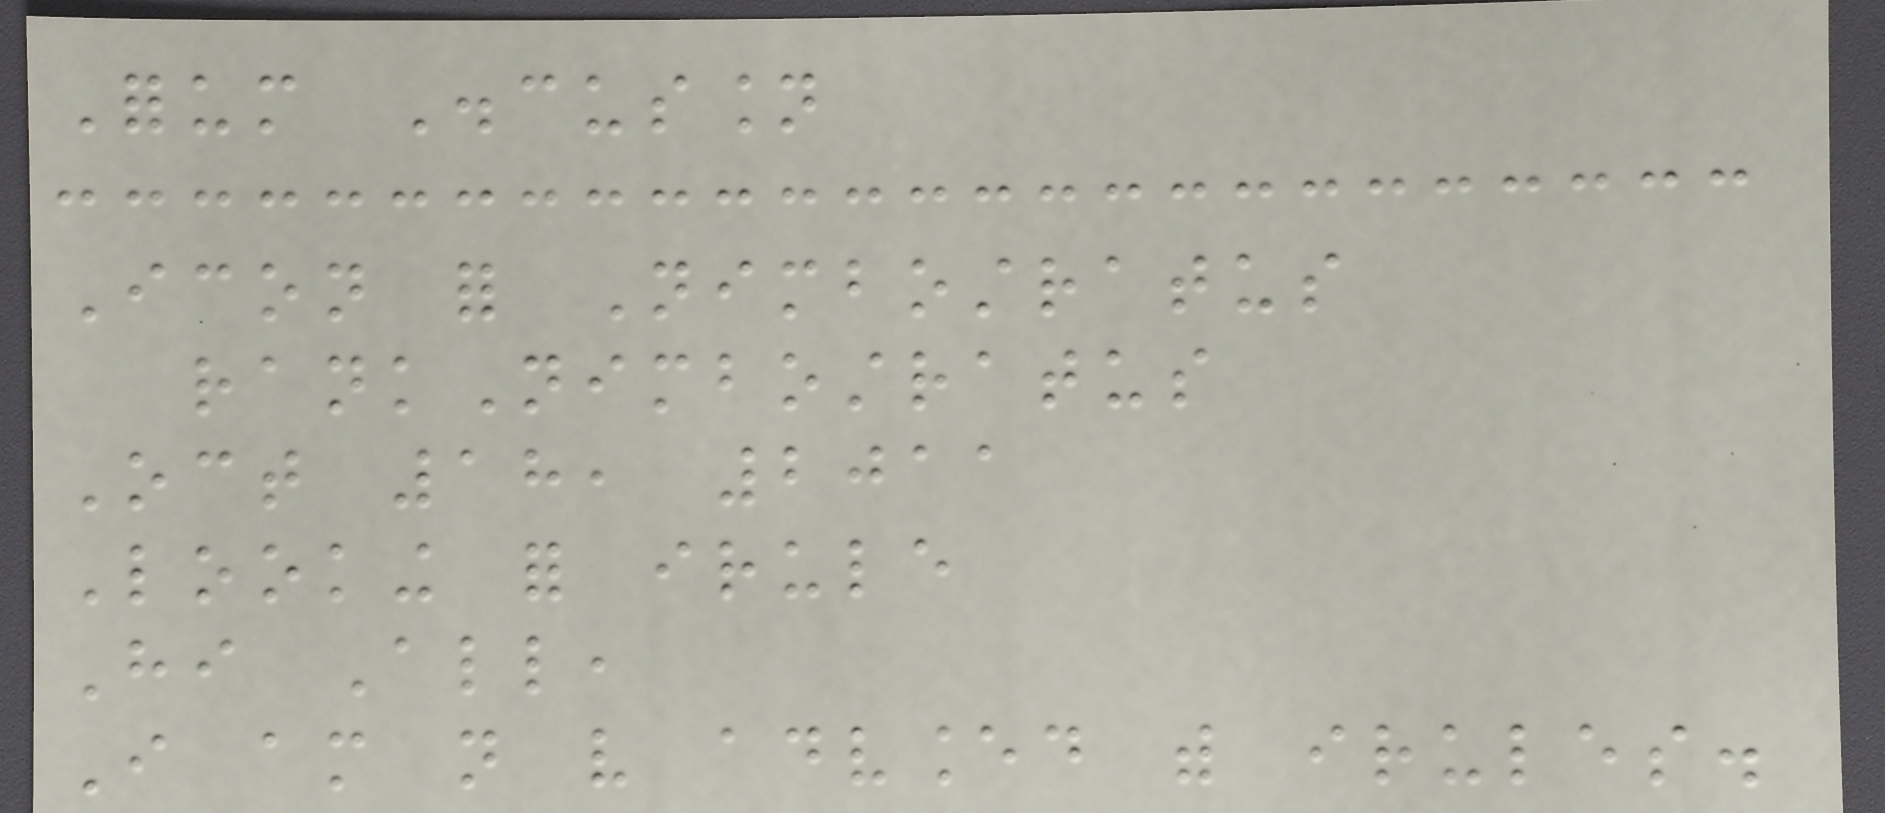Forum Discussion
Icon for Nimbostratus
rankNimbostratus
Oct 18, 2011
Looking for irule
Hi All,
I am not very advanced with irules.
